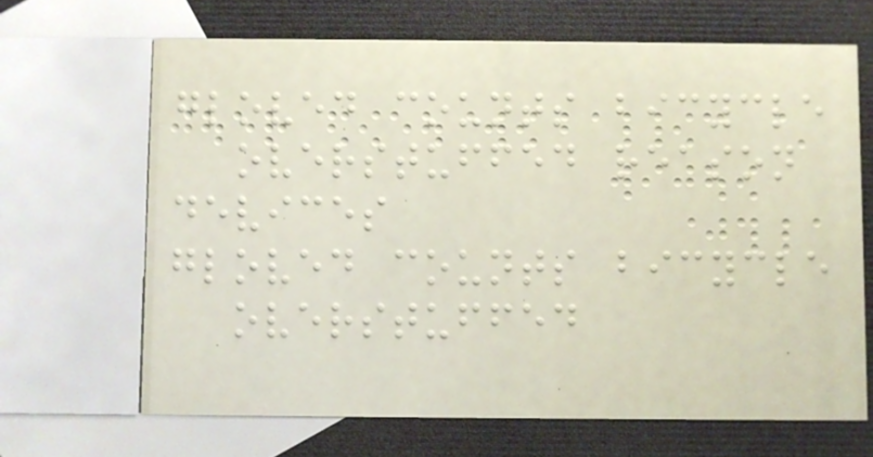gloved counts bicycle
overstuffed reason
devices
gloved counts bicycle
overstuffed
